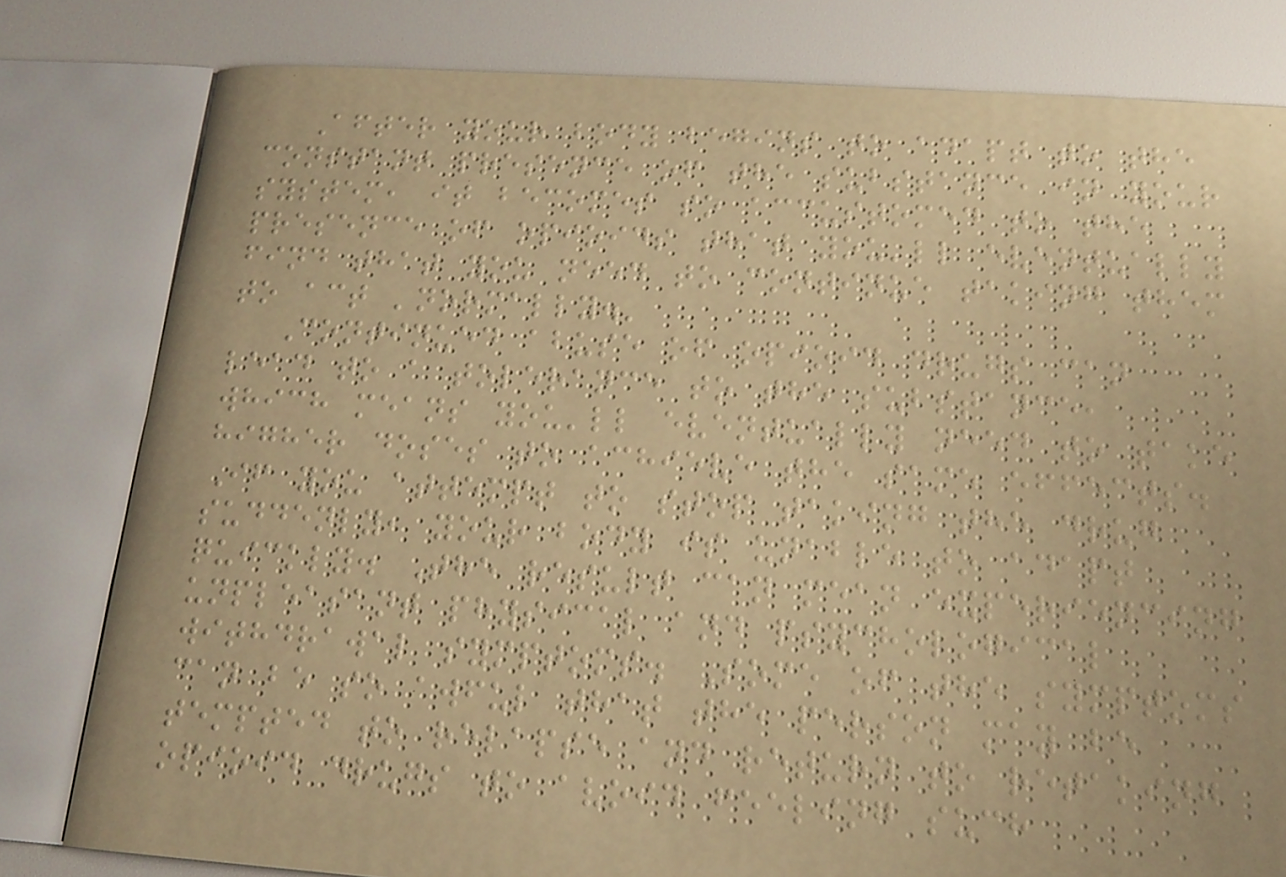After your body begins to adapt to the
constant presence of the substance in your
system, it becomes so accustomed to the
presence of opioids that you'll eventually
find that you need to continue taking them
to act 'normally.'
Continued abuse of opioid drugs can
lead to a tolerance to the substance,
which means you'll eventually need to take
higher doses to achieve the same effects.
If you attempt to stop taking the drug
suddenly, your body is unable to adapt
quickly. The result can mean experiencing
unpleasant physical and psychological
withdrawal symptoms. Some of the symptoms
can be so awful that the person may be
tempted to relapse and return to retaking
opioid drugs to avoid feeling such
